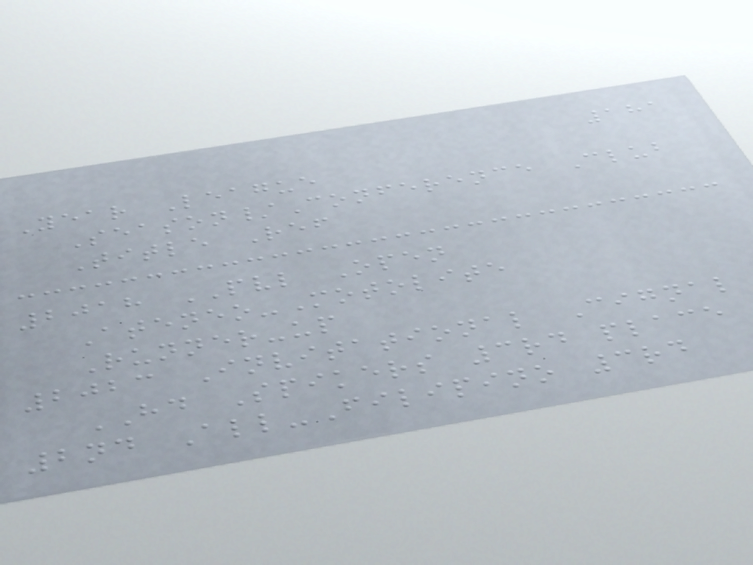181
Year League
Season/Conference Club
Title Ref
2018 PVL Open
Ateneo-Motolite
Runner-up
2023 Invitational Cignal
HD Spikers 3rd place
2nd All-Filipino 3rd
